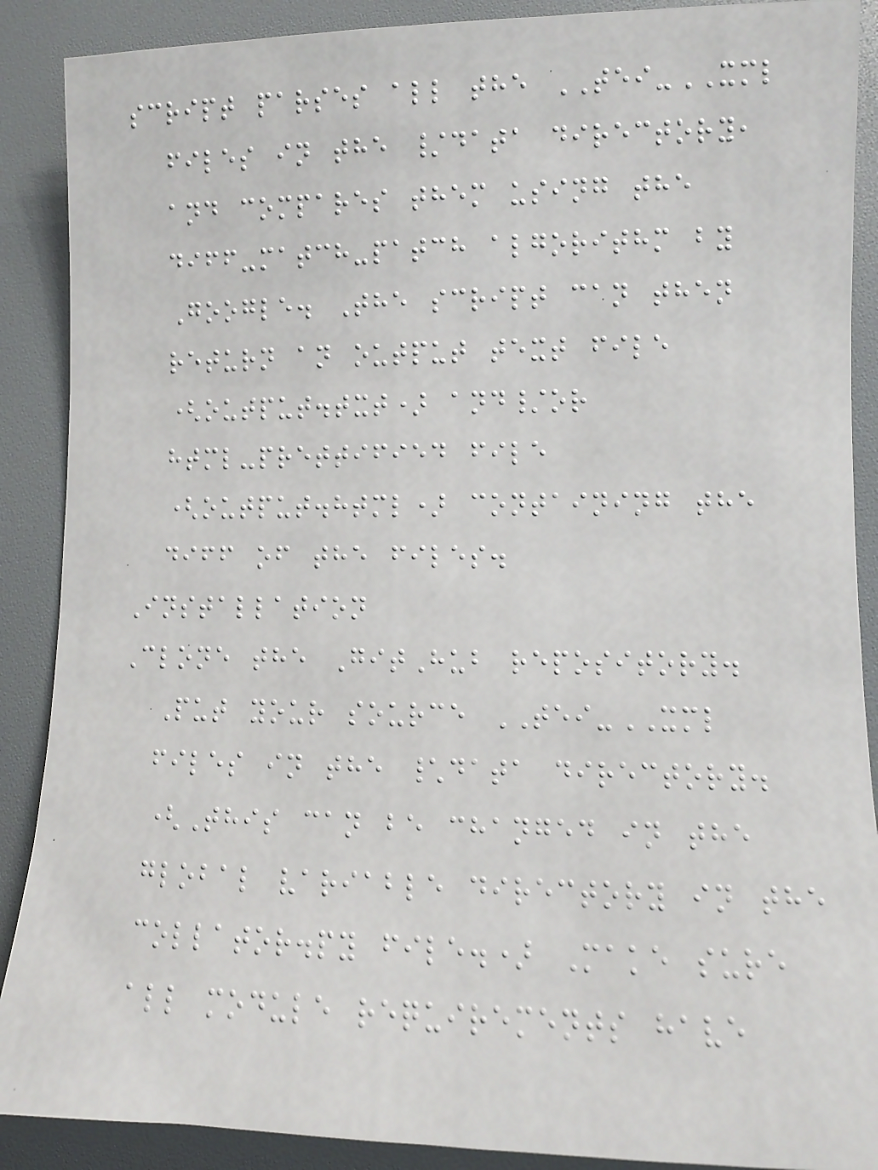script parses all the TEI-XML
files in the /data directory,
and compares them using the
diff-match-patch algorithm by
Google. The script can then
return an output text file
(output.txt) and/or
html-prettified file
(output.html) containing the
diff of the files.
Installation
Clone the GitHub repository.
Put your source TEI-XML
files in the \data directory.
(This can be changed in the
global variable directory in the
collator.py file.) Make sure
all module requirements have
